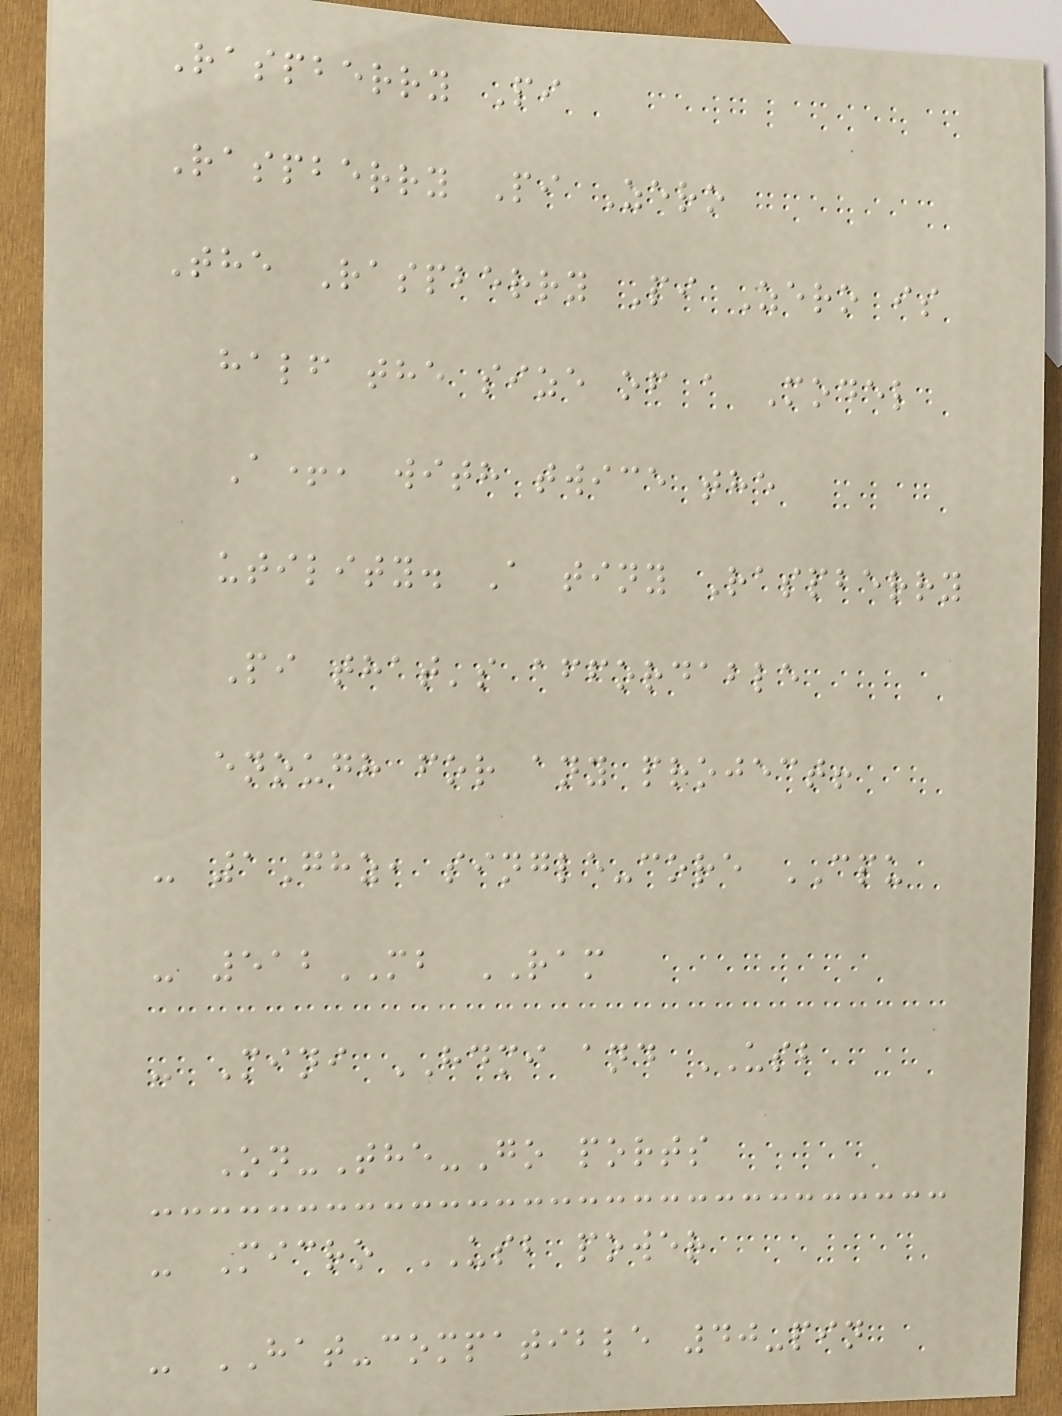Raspberry Pi
Raspberry Pi Zero
The Raspberry Pi Zero is
half the size of a Model
A+, with twice the
utility. A tiny Raspberry
Pi that's affordable
enough for any project!
- 1Ghz, single-core CPU
- 512MB RAM
- Mini HDMI and USB
On-The-Go ports
- Micro USB power
- HAT-compatible 40-pin
